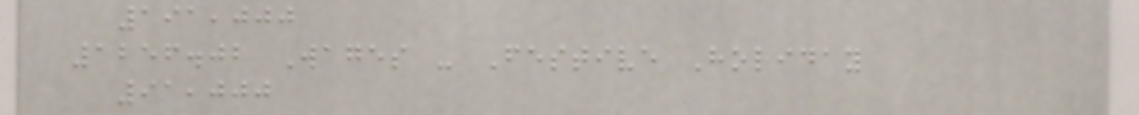191,000
1256.02 Wages - Festive Holiday
91,000
